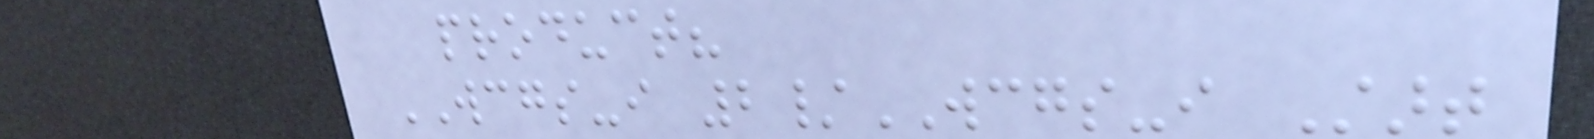product?
WCGS-i 2/WCGS-i Start
